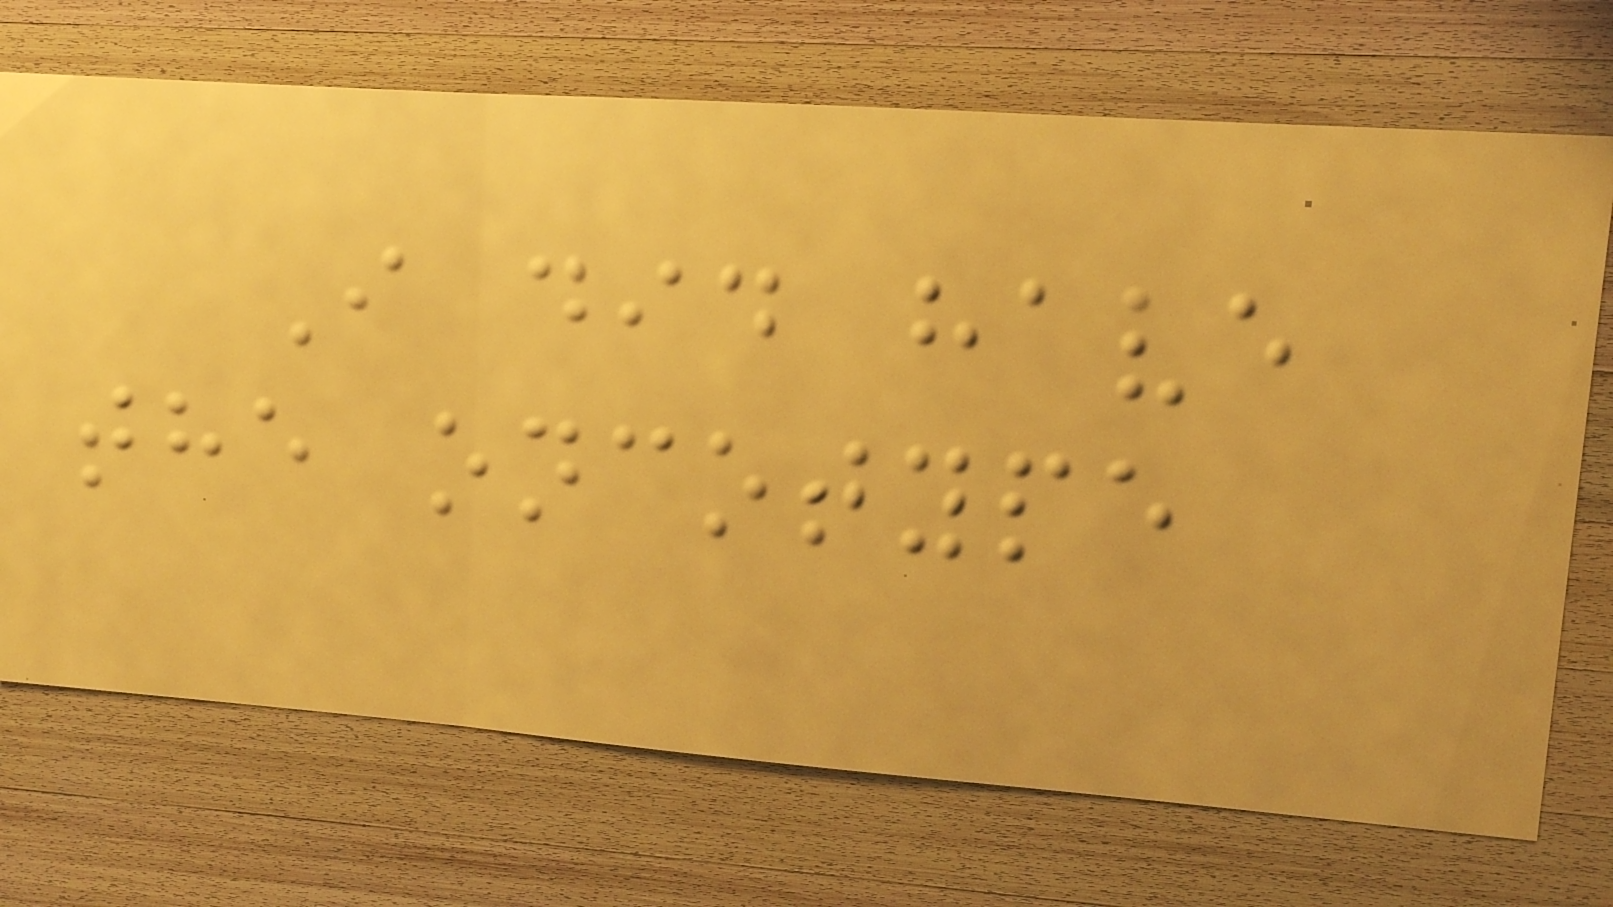I did have
the oncotype
